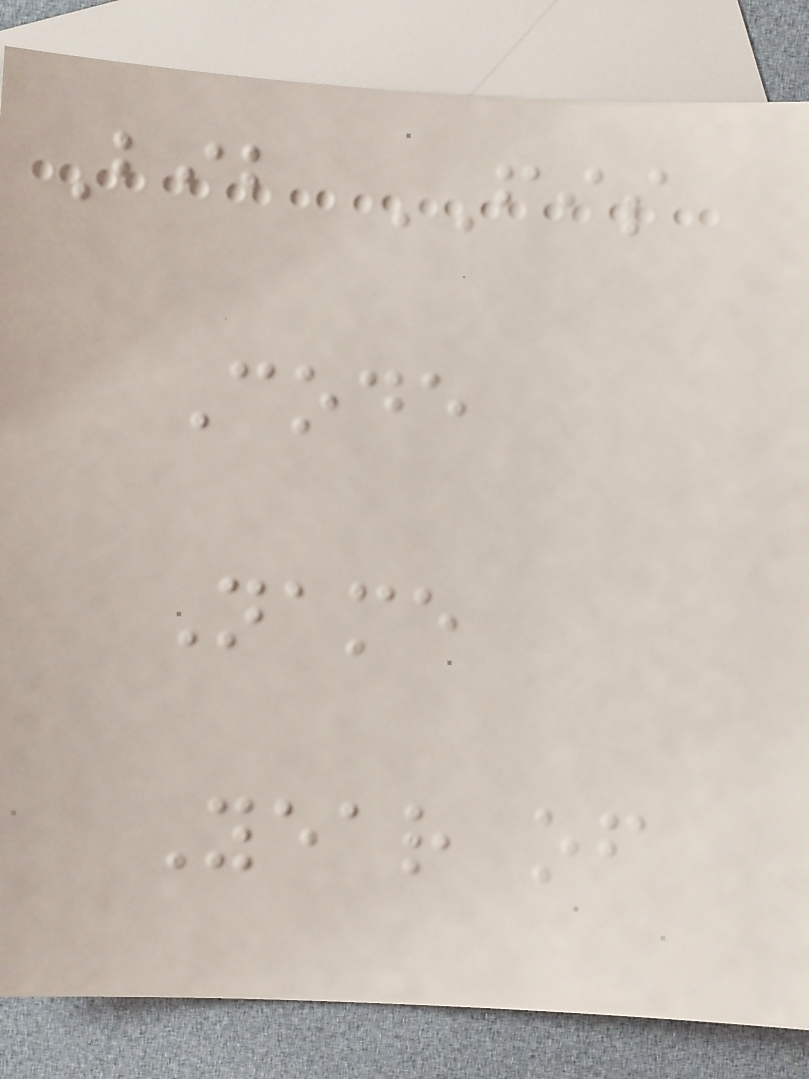Bib FIS
Code
Name
Year of
